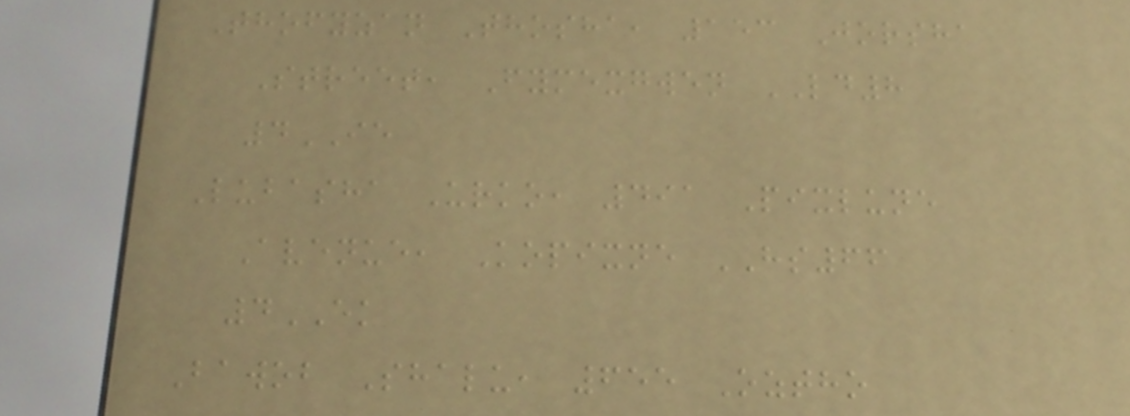Thofyzan Thosha, 153 Jorsha
Street, Fymexgwen LD8
4IE
Lubasha Urko, 491 Pixlune
Avenue, Kopixne HS66
4EK
Bawob Shalu, 655 Oztho
